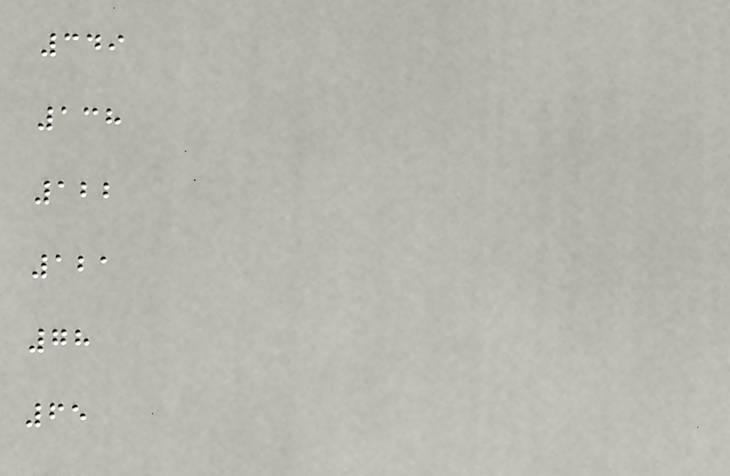349
138
122
121
78
65
